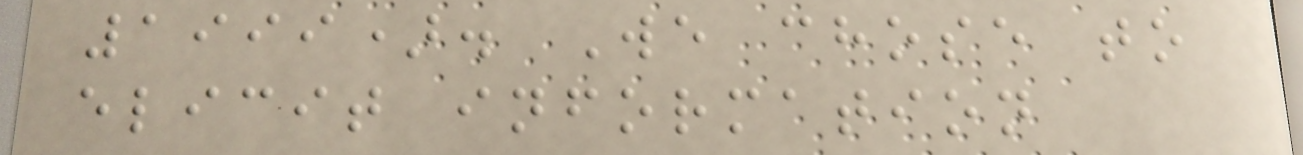1999). We chose to
elicit information
